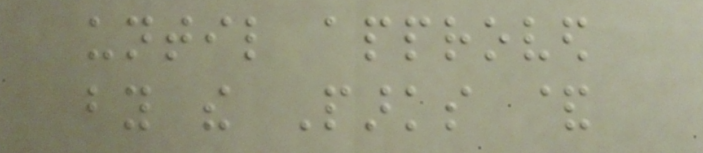until approved
by the Parks &
